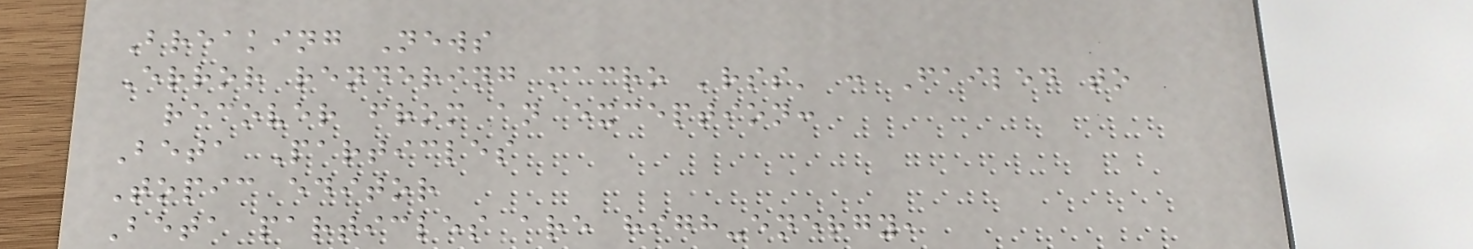Breaking News
Error rendering macro 'rss' : Failed to
recover from an exception:
Beta Particles
Topic editor
Beta particles are high-energy,
